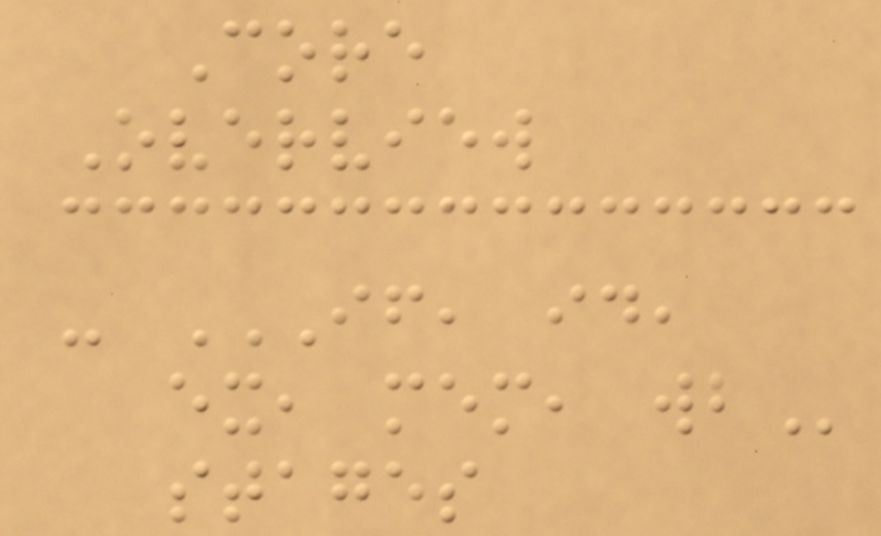Core
Overview
- IF, ID,
EX, MEM, WB
stages
